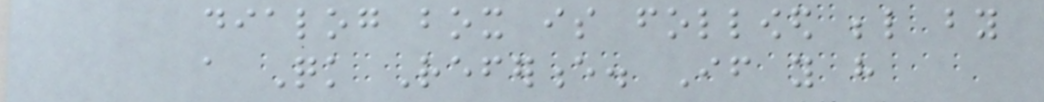dialog box is followed below by
a Quick Reference. If you have
